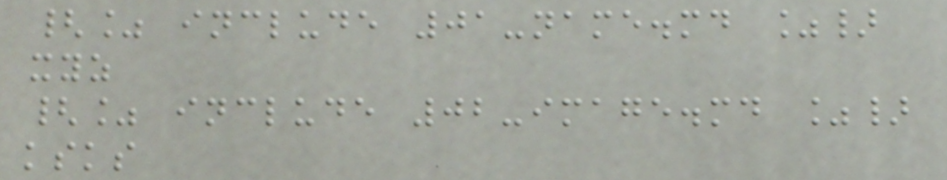{% include 01-name.md %}
xyz
{% include 02-image.md %}
ksks
